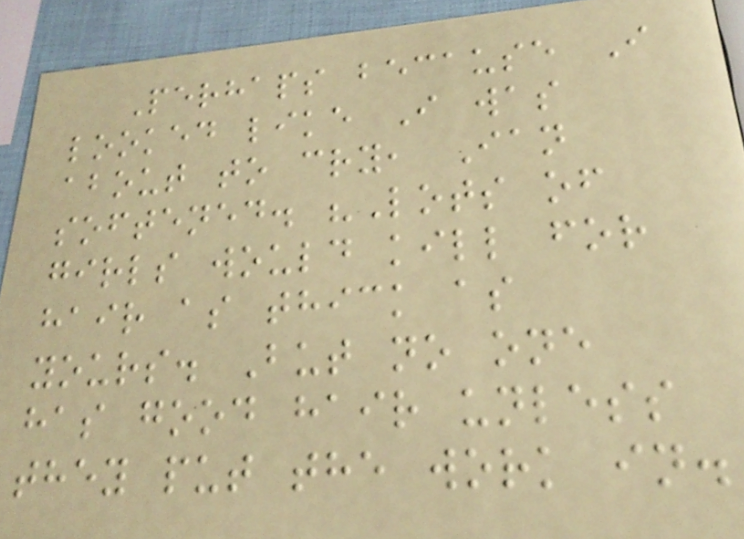Perhaps because I
looked like I was
about to cry, Ian
softened. "Lots of
girls would kill for
hair as thick as
yours. But no one
has good hair unless
they put the work in.
